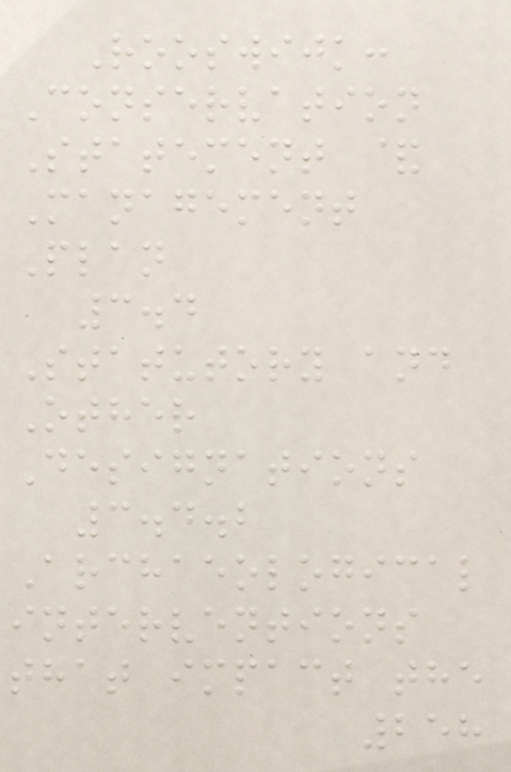Rooswijk:
Conservation
Statement &
Management
Plan
3.4
Statutory and
Other
Designations
3.4.2
Archaeological
interventions
that impact the
258
